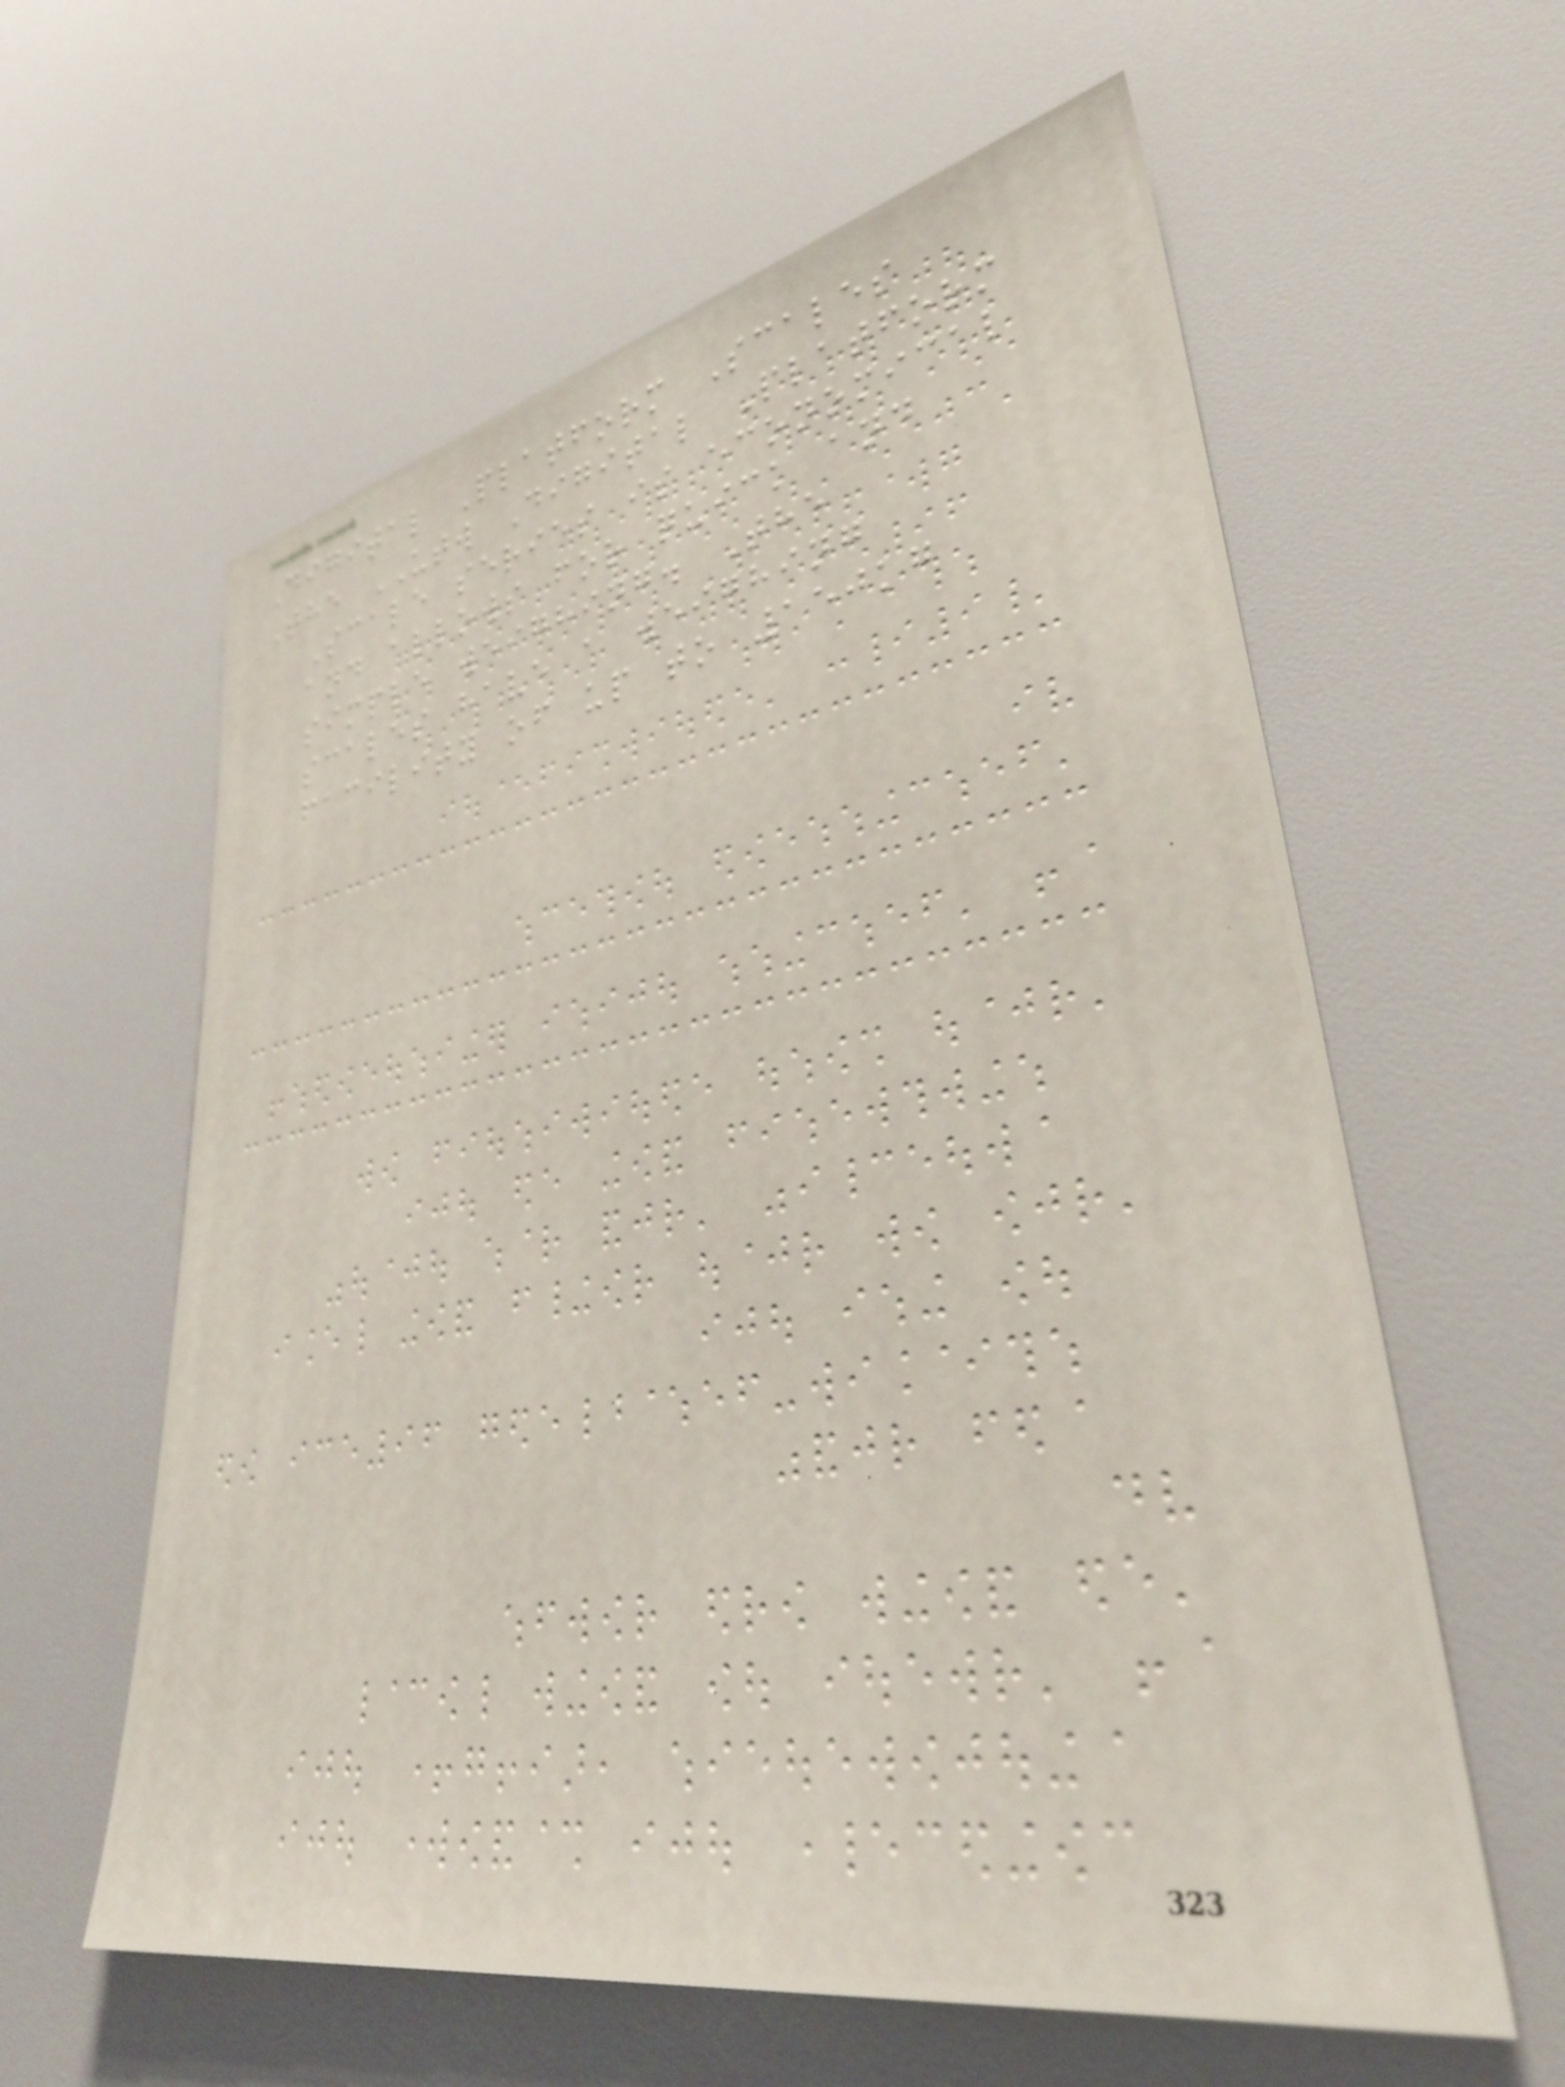Digital Platform Scales
The UTW Digital Platform
Scale series is economical
and allows for quick and
simple weighing. The
scales have a weighing
facility of up to 150kg
